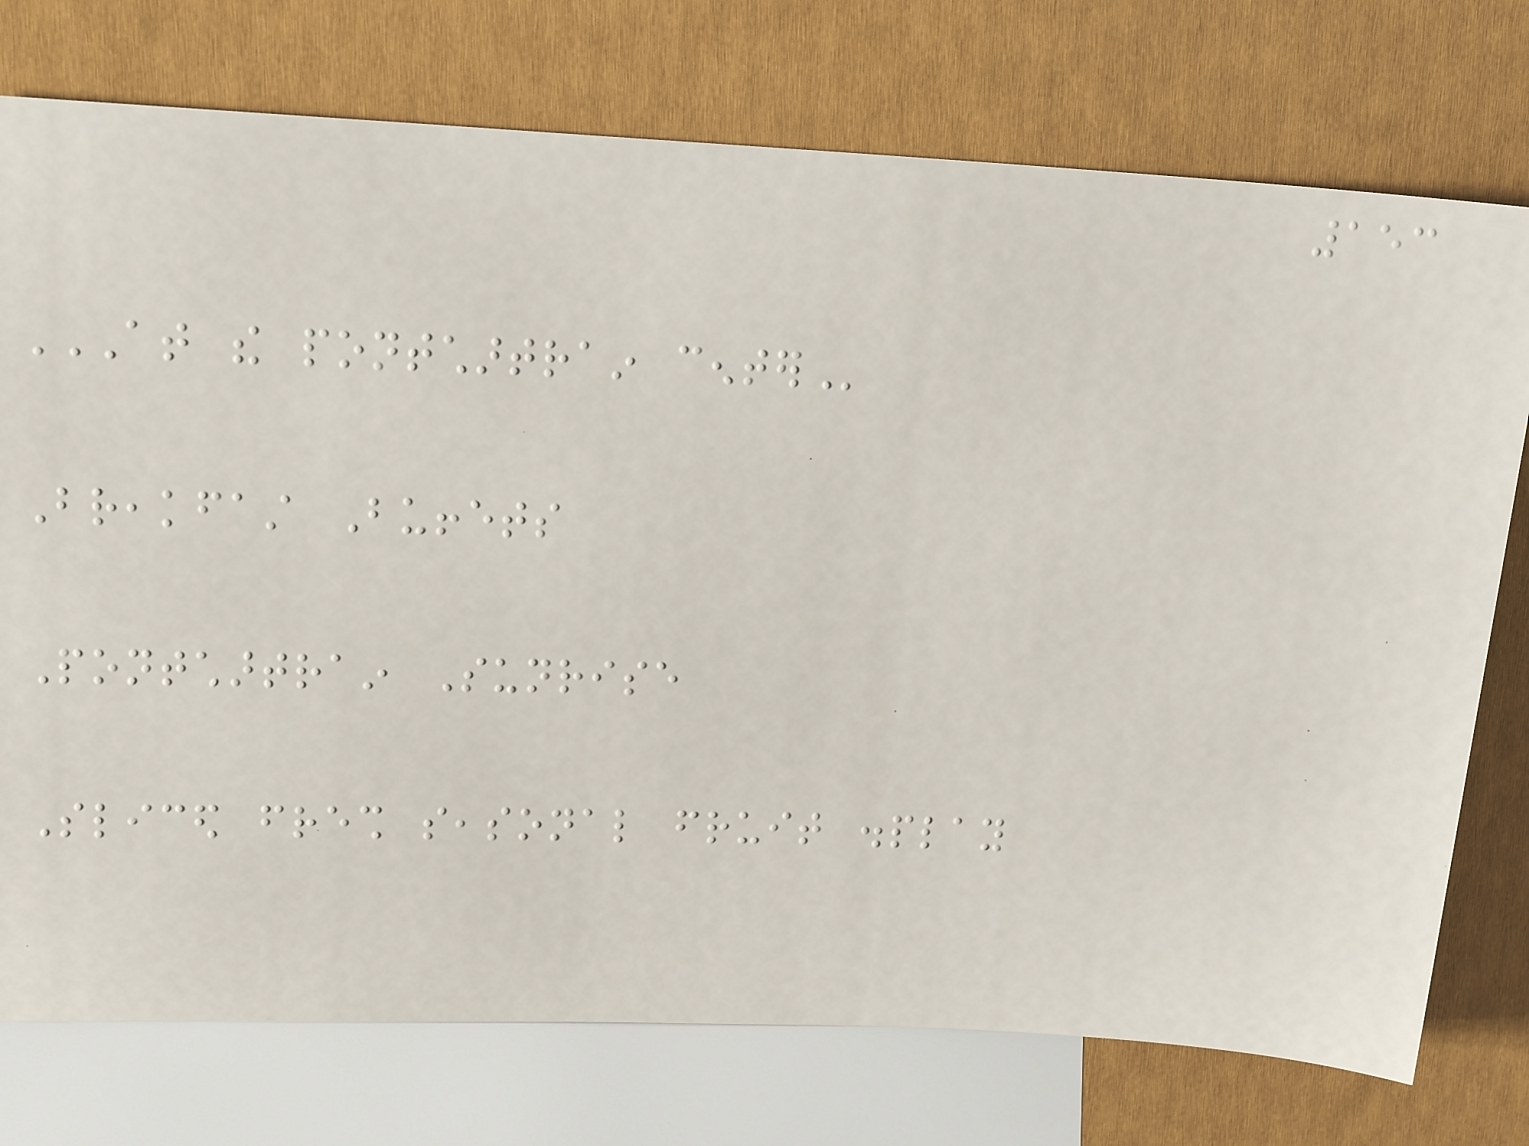153
AT THE PONTCHARTRAIN CENTER
Breakfast Buffets
Pontchartrain Sunrise
Sliced fresh seasonal fruit display
